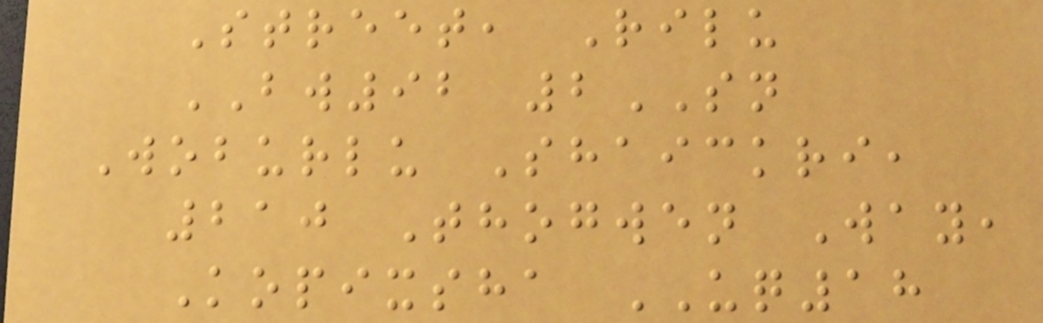Street, Rilu
BW92 2SN
Woburlu Shaickri,
210 Thogwen Way,
Kopixsha UQ18
